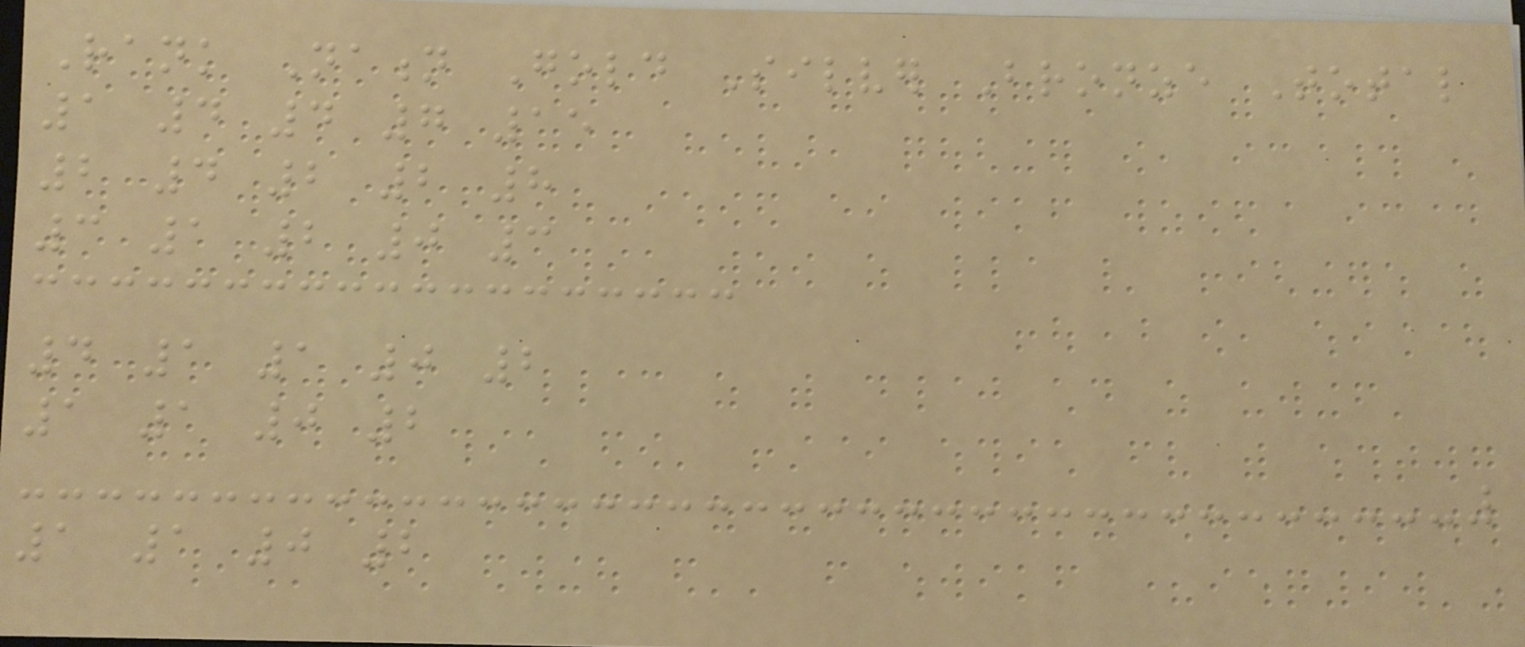Rank Nation Gold Silver Bronze Total
1 4 4 7 15
2 4 2 2 8
3 1 2 0 3
4 1 1 0 2
1 1 0 2
1 1 0 2
